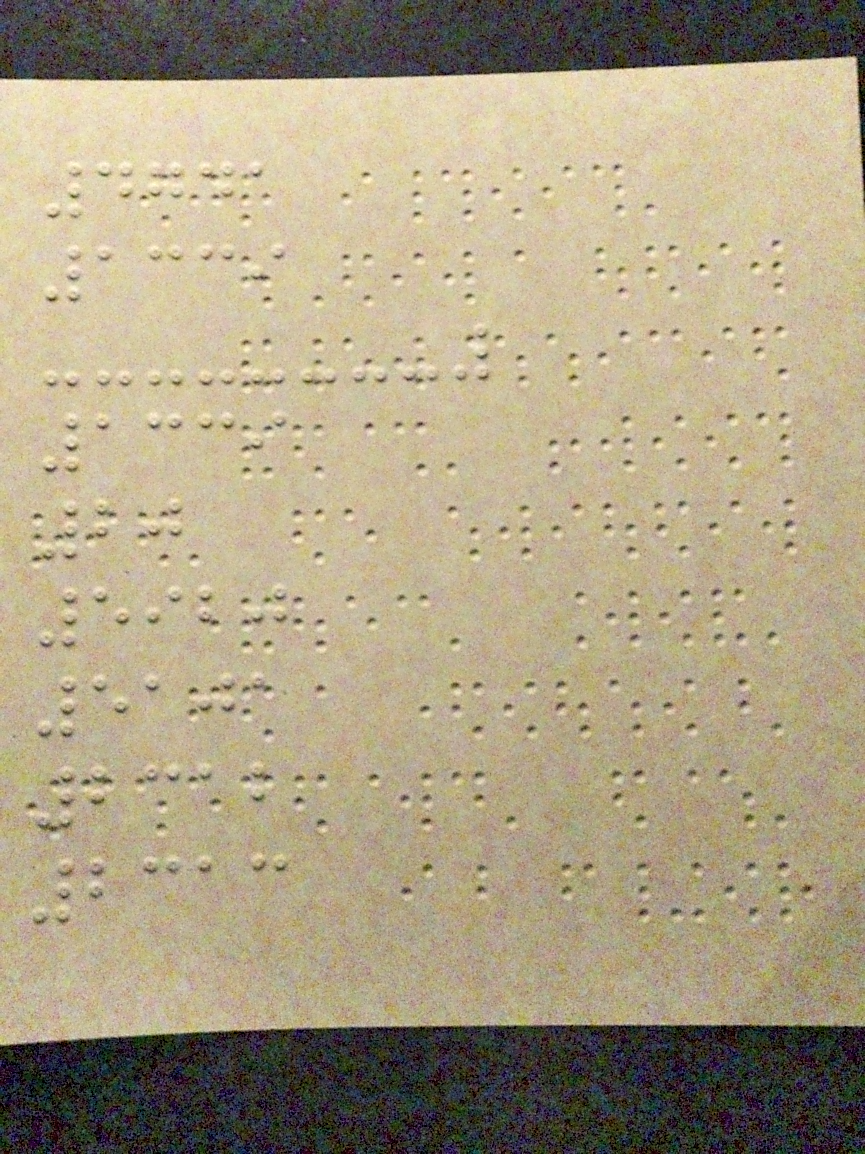4741
1339
1339
20
5920
5101
2312
2313
